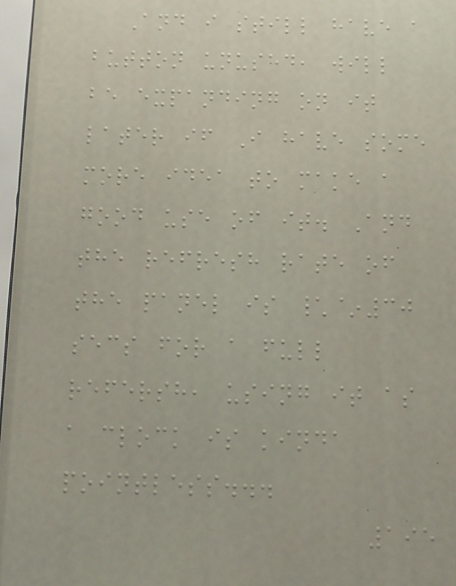And i still have a
button unused, will
be expanding on it
later if I have some
more idea to make a
good use of it. And
the refresh rate of
the panel is \~30
secs for a full
refersh, using it as
a clock is kinda
pointless...
195
